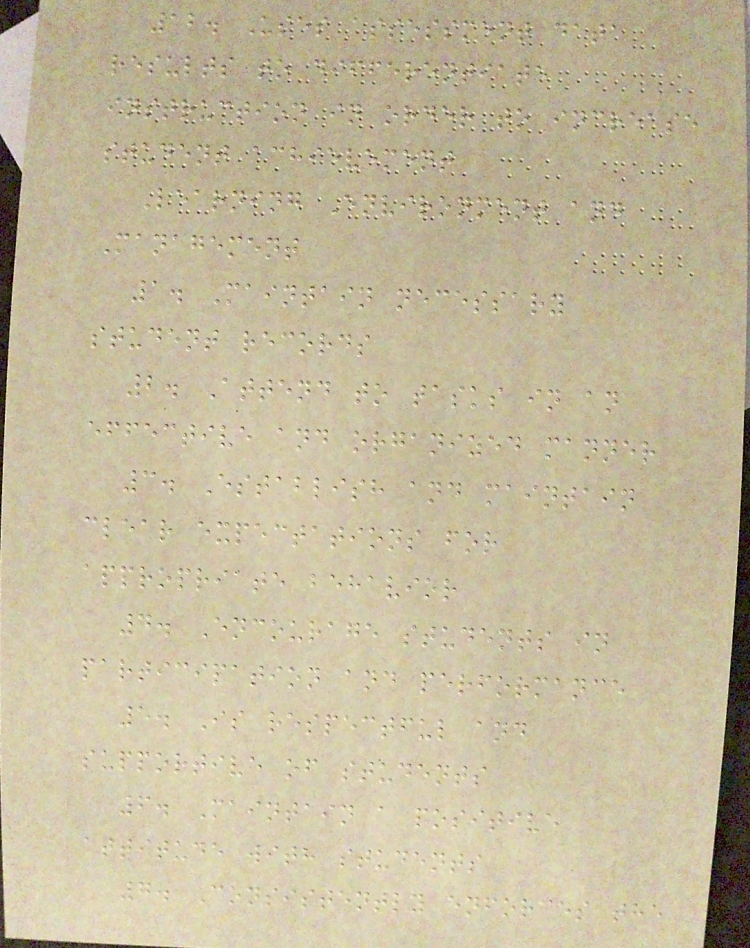12. Uses assessment data
results to differentiate
instruction in order to increase
student achievement
Learning Environment and
Management
1. Maintain necessary
student records
2. Attend to tasks in an
effective and organized manner
3. Establish and maintain
clear expectations for
appropriate behavior
4. Encourage students in
participation and performance
5. Is respectful and
supportive of students
6. Maintain a positive
attitude with students
7. Consistently enforces the
